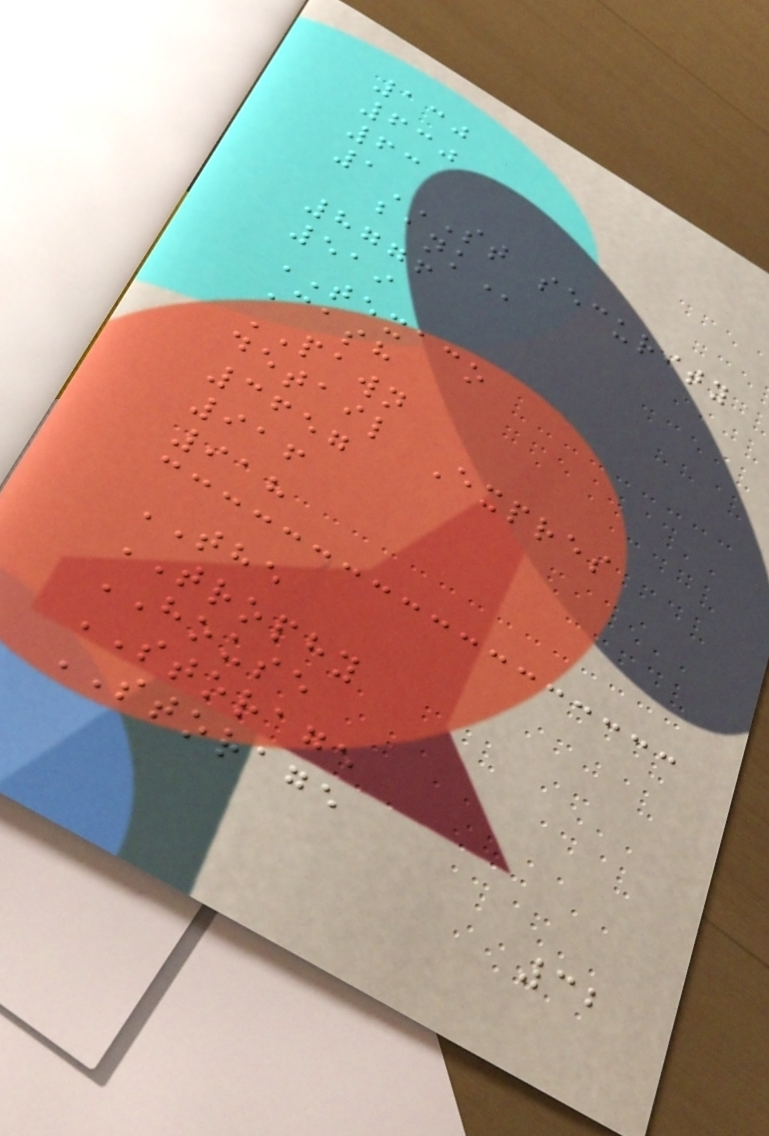130
630
63
1ST SECURITY
BANK
8776
519
TEXACO
Cash
PAWN
detail Expres
3657
916
918
THE
TROPHY
HOUSE
STORAGE
STORAGE
32
